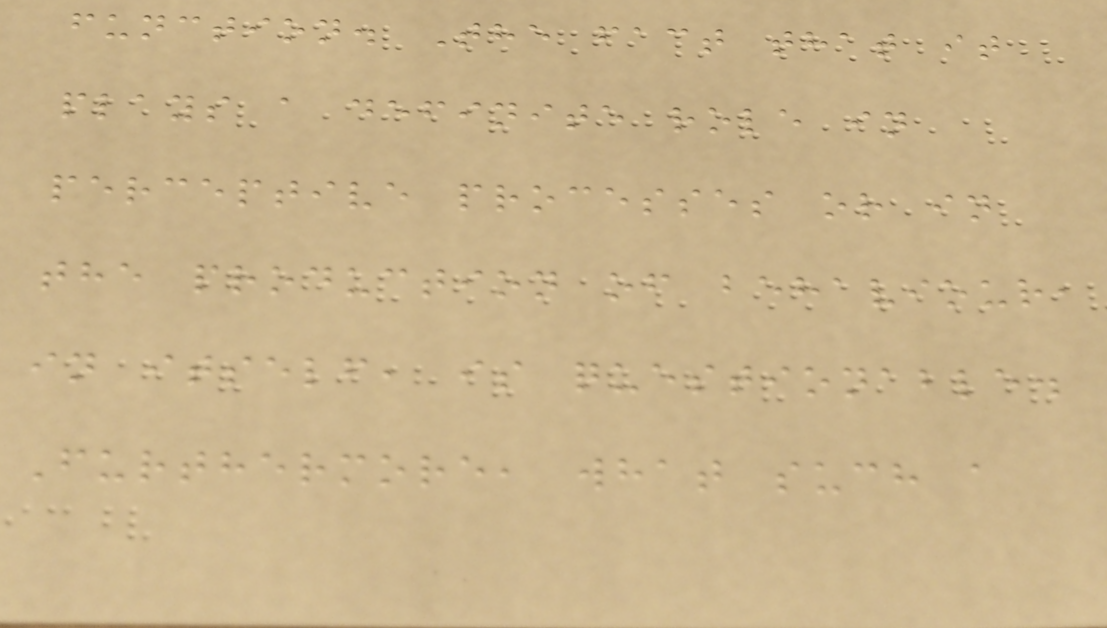function. The fact that it
plays a definite role in
perceptive processes or in
the production of behaviour,
in itself, is questionable.
Furthermore, what such a
